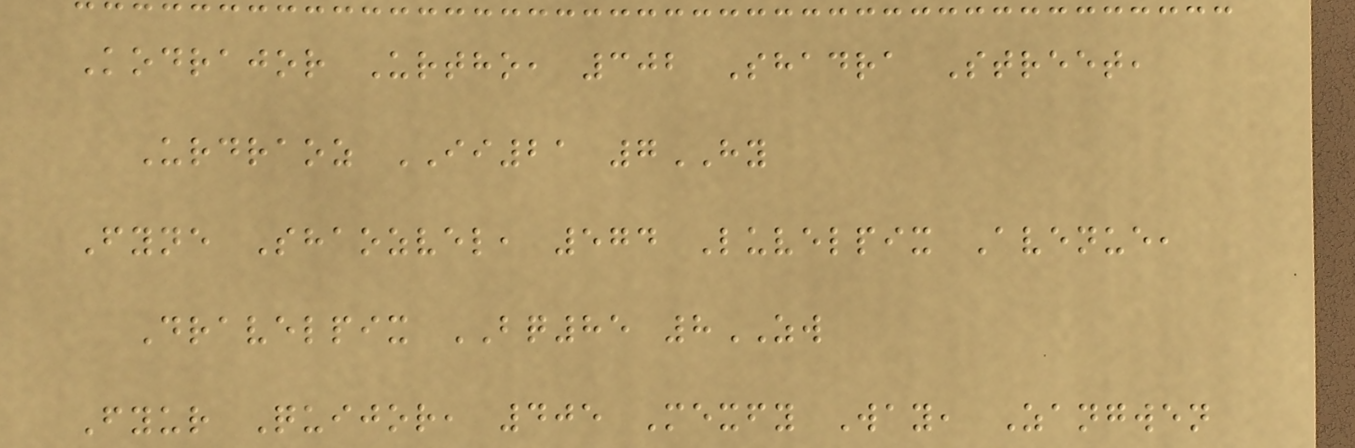Kodrajor Urtho, 302 Shadra Street,
Urdraoz II21 7HY
Fyne Shaozvel, 574 Luvelpix Avenue,
Dravelpix BQ85 8ZW
Fyur Quijor, 405 Mexfy Way, Zangwen
